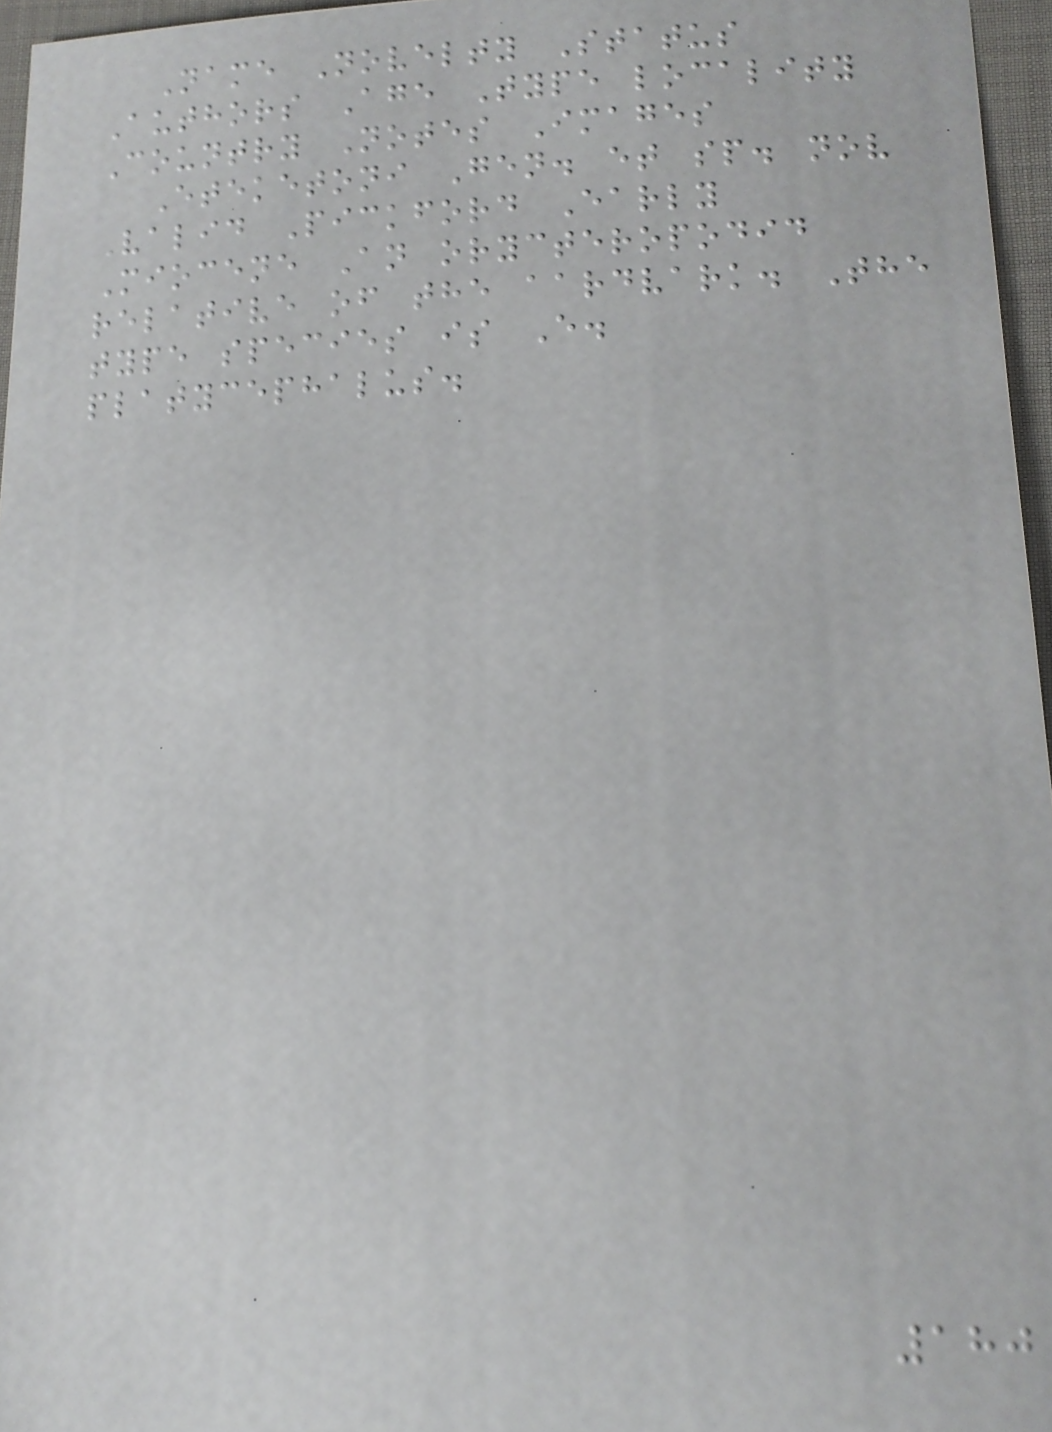Name Novelty Status
Authors Age Type locality
Country Notes Images
Eteketoni Gen. et sp. nov
Valid Pickford Early
Miocene An orycteropodid
relative of the aardvark. The
type species is E.
platycephalus.
180
